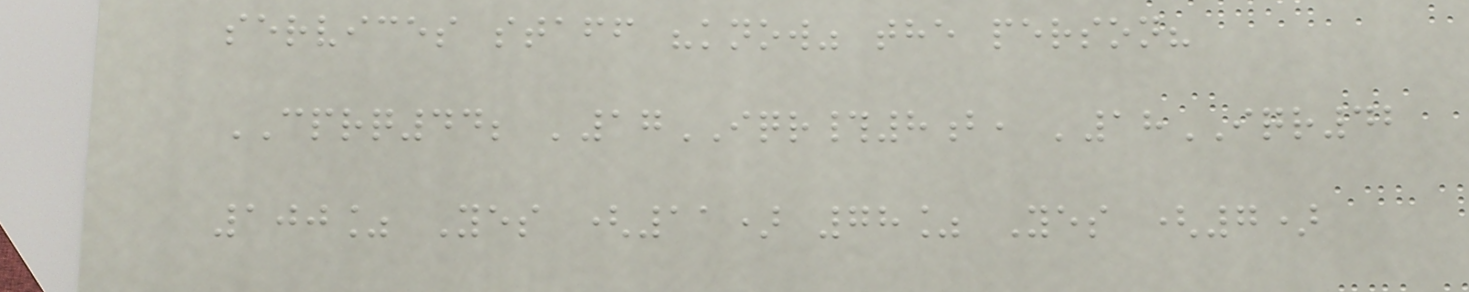services staff "know" the person?
CPRQ44; '17IQR#8b, '18IQR42
100% Yes (11) 78% Yes (7)
